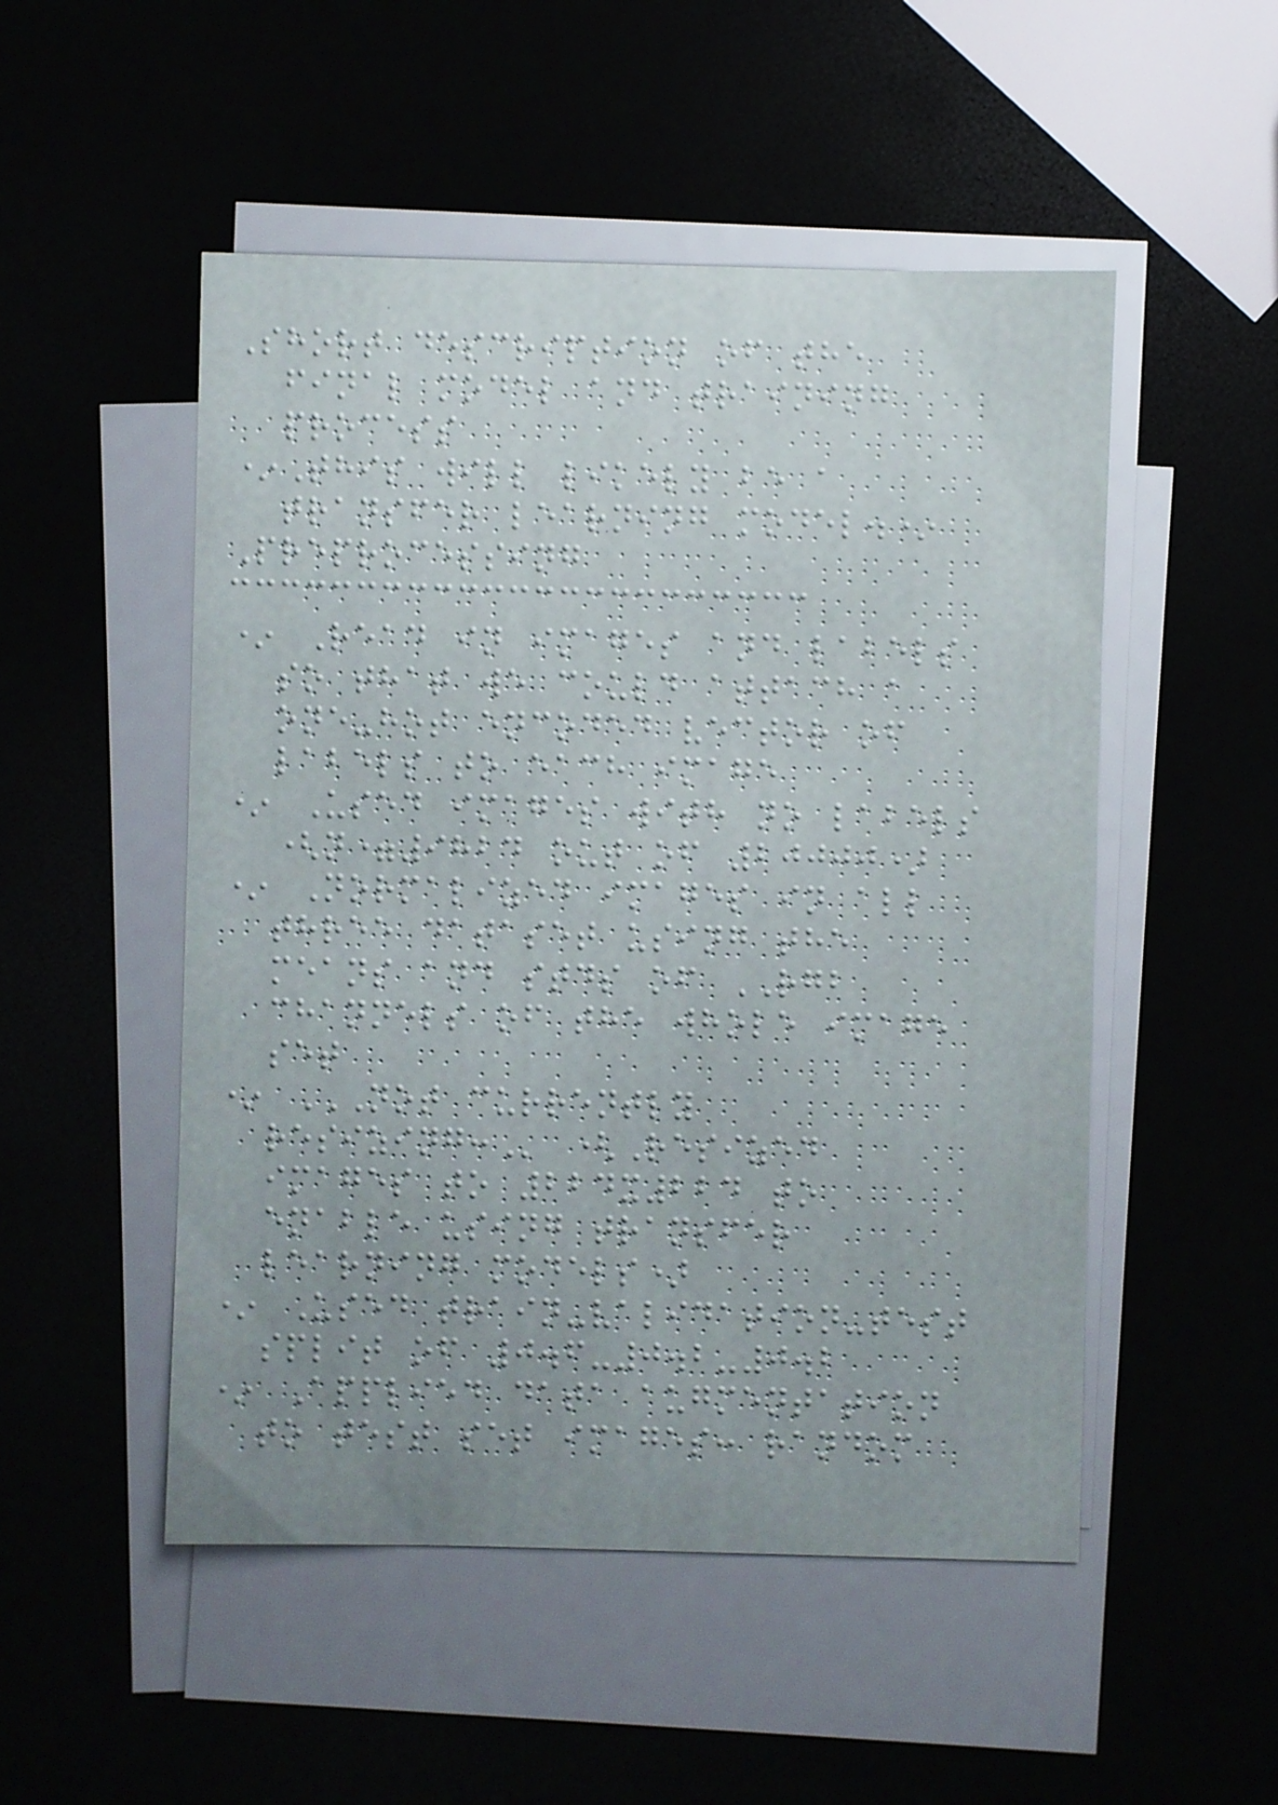Short description of the
final model and training
process
*This will likely be a
transfer learning model.*
Preprocessing
* Read in images and labels
so that we could attach a
one-hot encoded vector of
labels to each image
* Used images with no labels
(n=9824 out of 20000)
* Normalized images in all
three dataset using the
means and stds of RGB
channels of the whole image
set
* NOT CURRENTLY
RESIZING: (Resized
images to 224x224 to
enable using transfer
learning models)
* Used train-validation-test
split of 0.6-0.2-0.2
* Applied data augmentation
to test set images: random
